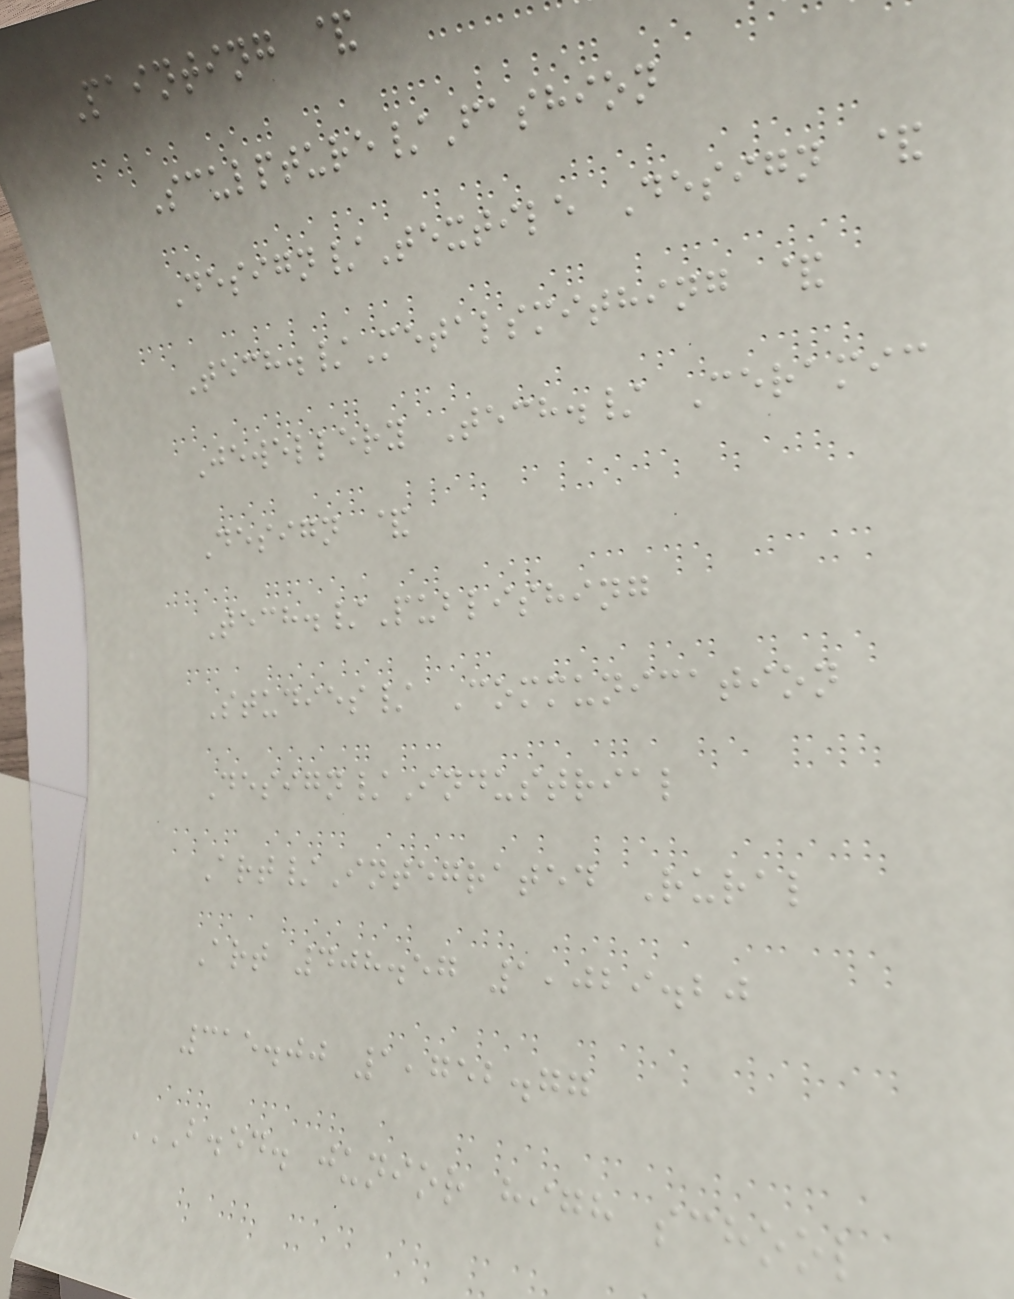Painting &
Sculpture/Fashion
Design/Textile Design &
Tech./Metalsmithing &
Jewellery Tech./ Ceramic
Design &
Tech./Publishing
Studies/ Communication
Design/Industrial
Art/Integrated Rural
Art 408.57 1,029.20
315.00 1,752.77
B.ED. JUNIOR HIGH SCHOOL
